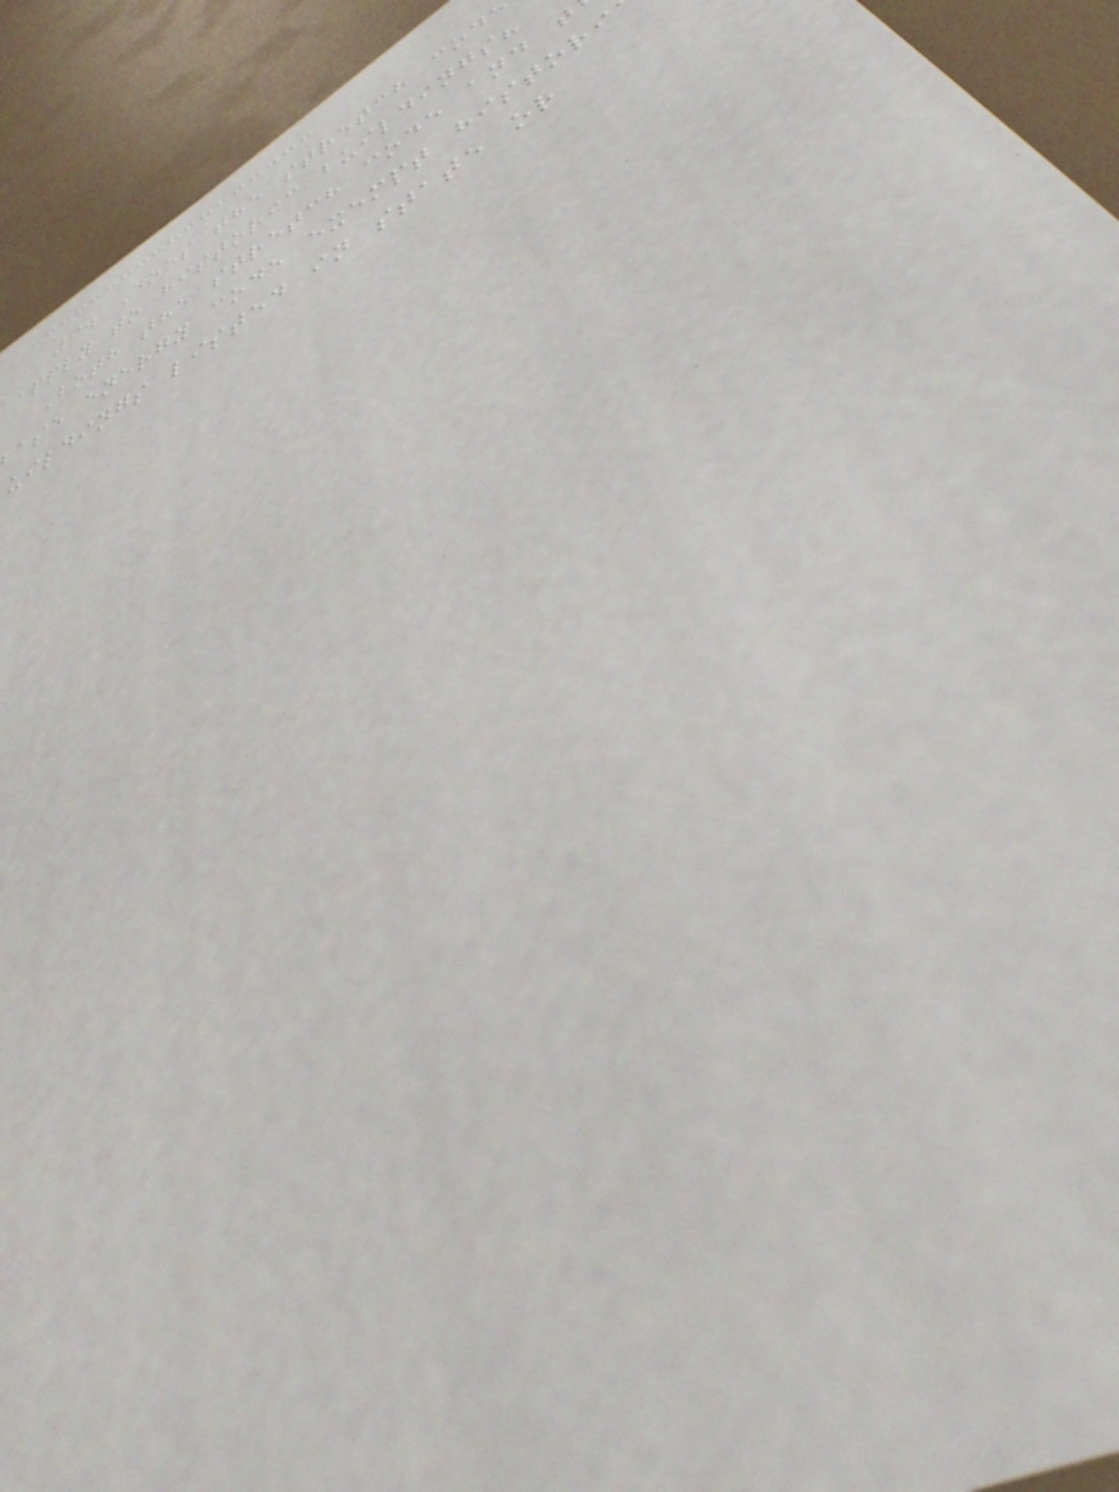9. Does the stretch cod
apply to historic buildings?
Both the stretch code and t
ase energy code exempt histori
uildings listed in state or
